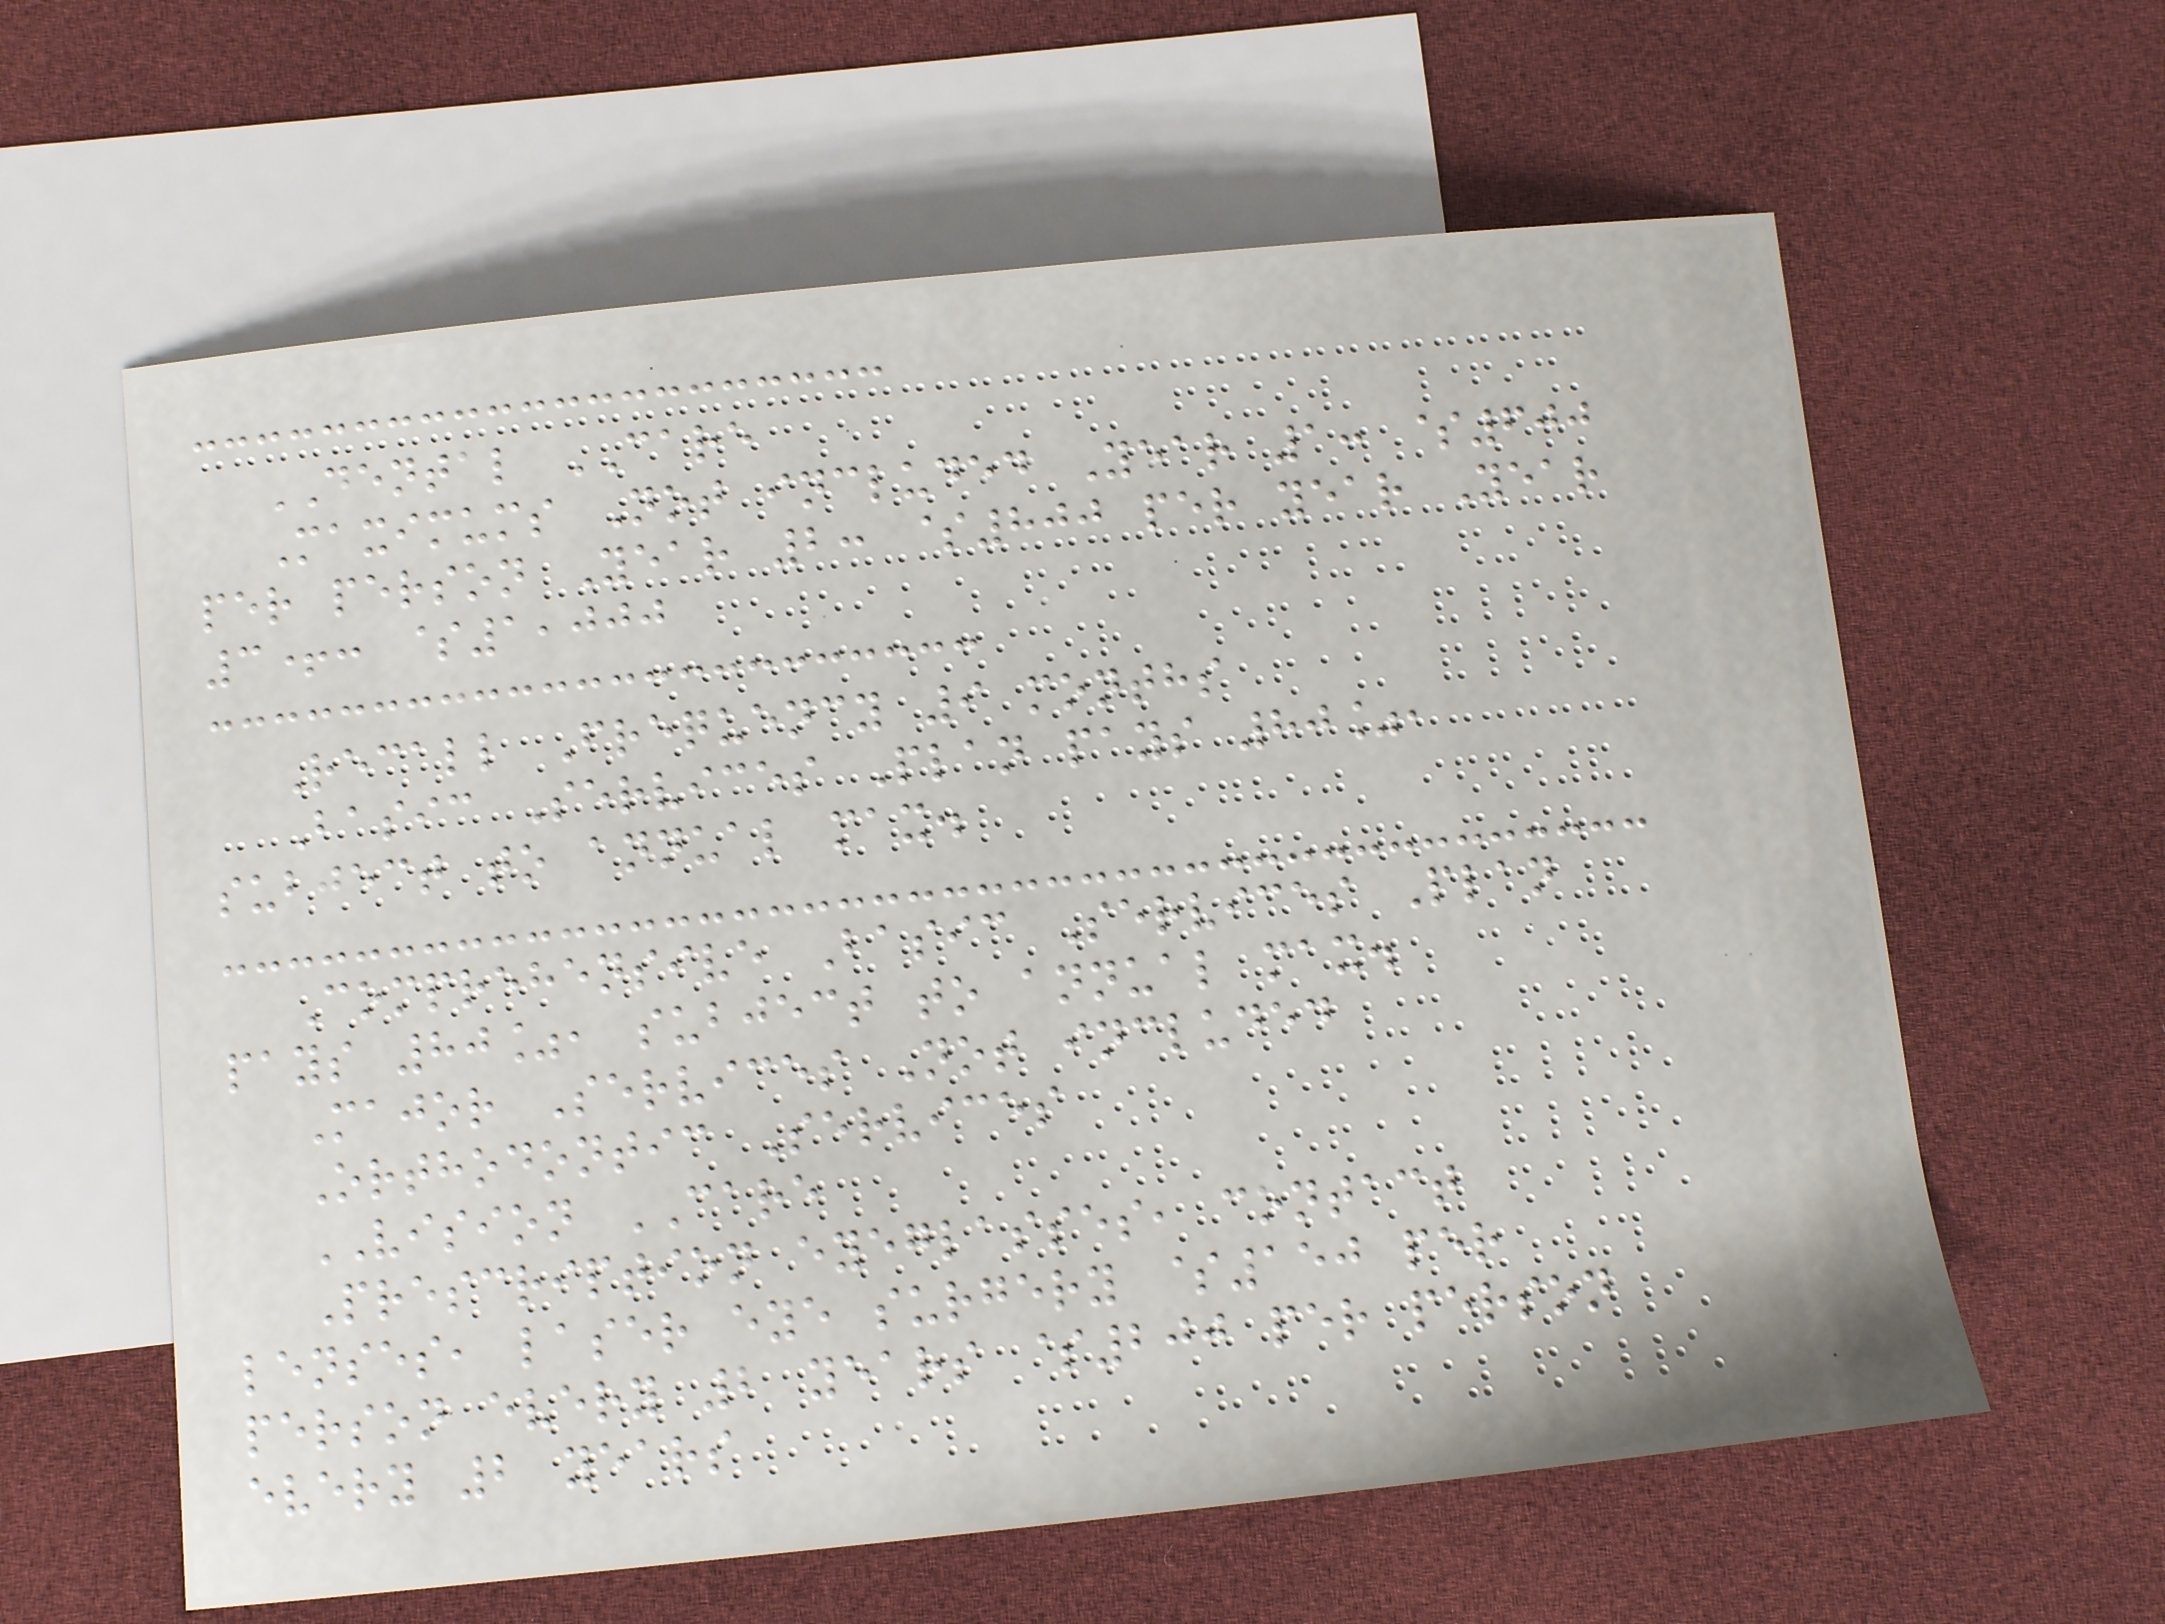DENTAL CARE
Maximums Not included Year 1: $600
per person Year 2: $800 per year Year
3+: $1,000
Recall Frequency 9 months
Basic Services Plan pays 80%,
subject to annual max.
Comprehensive Basic Services Plan
pays 80%, subject to annual max.
Major Services Not included
Orthodontic Services
VISION CARE
Prescription eyeglasses, contact
lenses, laser eye surgery $150 per
person every 2 years $200 per person
every 2 years
